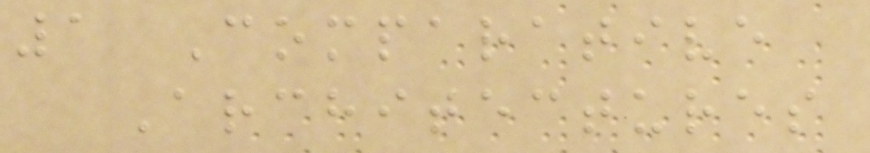1 Comparative
Architectures
